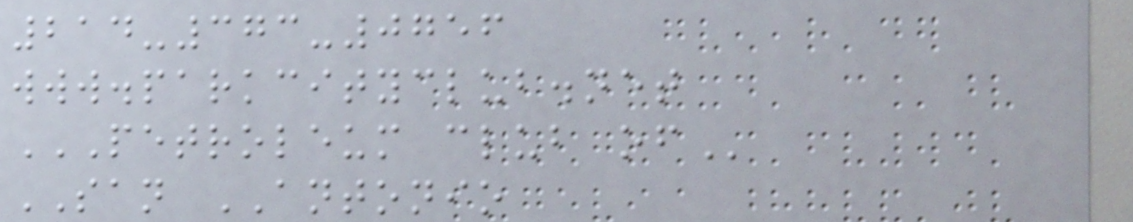214-373-0756
www.parkcityclub.net
PETROLEUM CLUB OF
SAN ANTONIO
